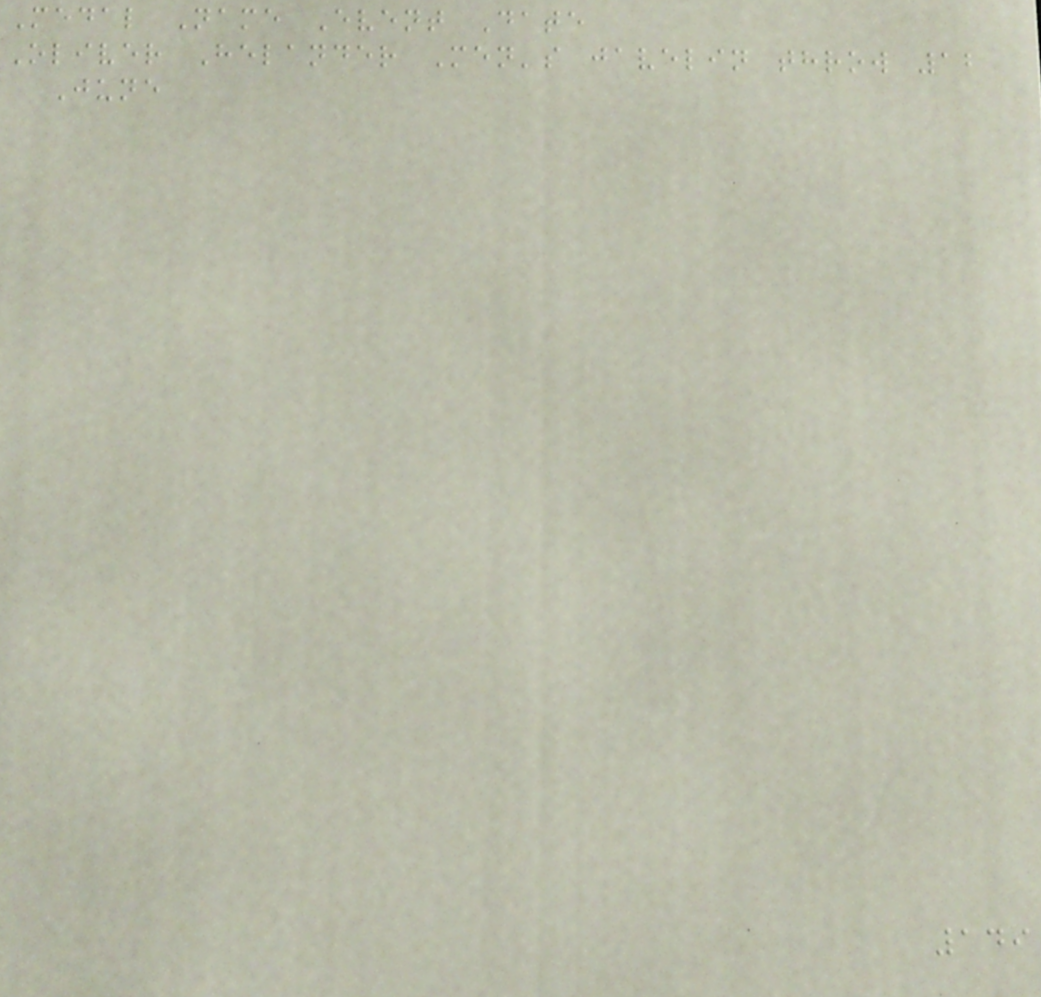Medal Name Event Date
Oliver Helander Men's javelin throw 12
June
149
